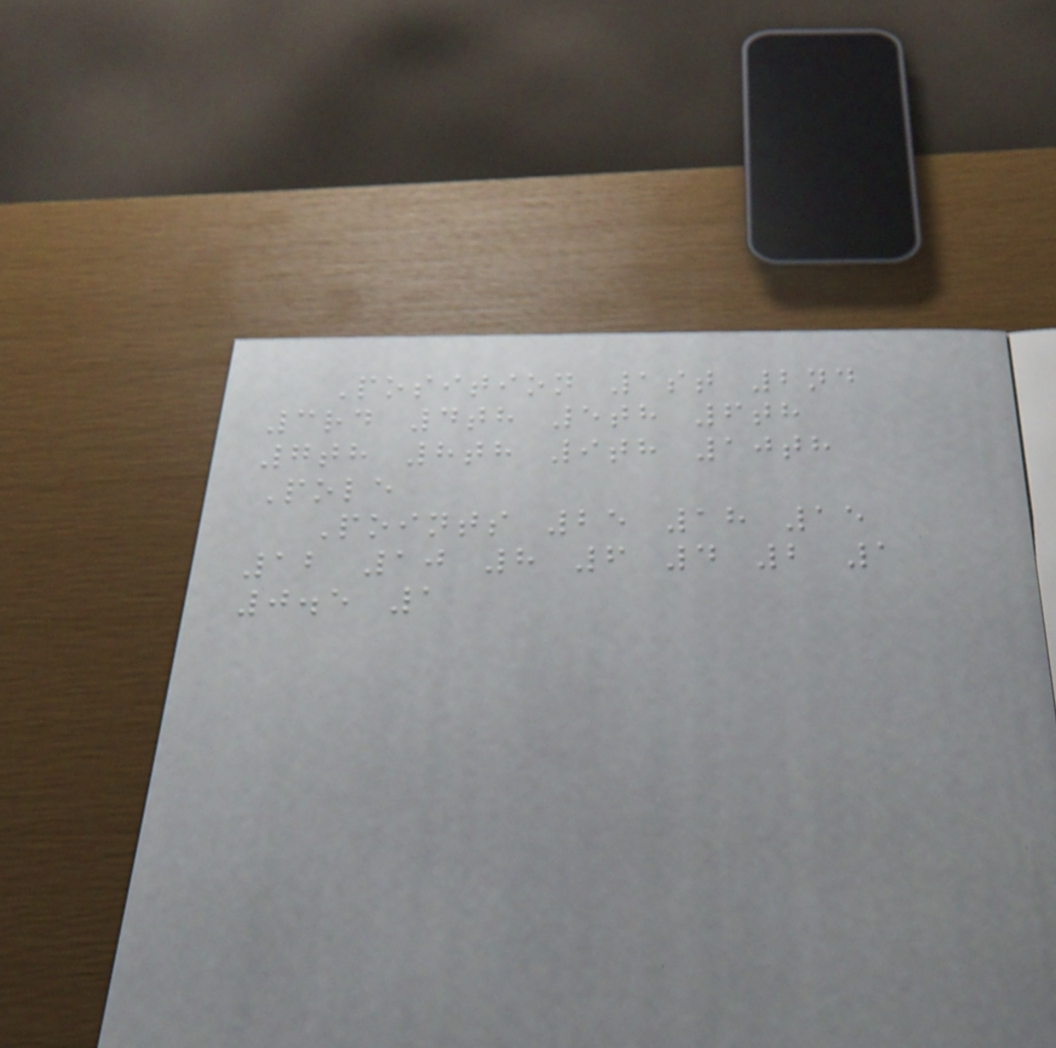Position 1st 2nd
3rd 4th 5th 6th
7th 8th 9th 10th
Pole
Points 25 18 15
12 10 8 6 4 2 1
0.5 1
